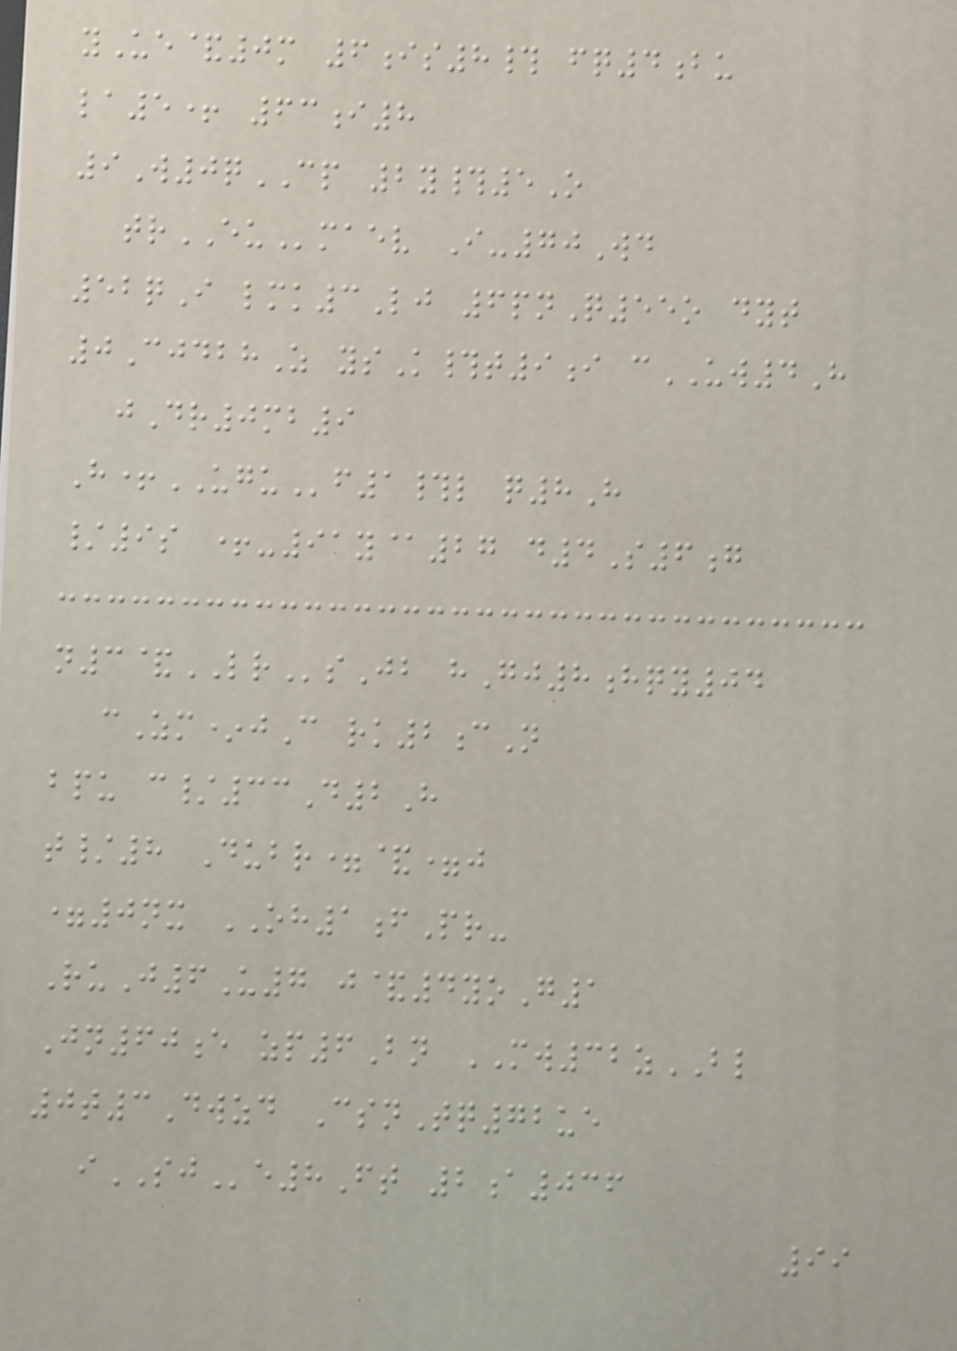yUe&0m 6is8# fq4bu
la5+ 63i8
9W0qCP 2y#5O
trEUmaev I-70Wd
52qI lmk3Lj 6pnQ55o dyt
0CjdbhZ ysK#t9i cUW4H
jDr0mb9
H+UGUf1#l q8H
/9s +-91y@27 d4S6g
n3&LRsJb hGj8hqy04
cZm*jC rk2cN
bpu c/33D2H
t/8 Dubr=&=j
=0nx OH1fPr-
RuJ6U7 j&4yoG1
Jn60e zp6Bn MW32zBL
0t3Dwzd CsnTq72ue
iSJe8Ft 2a036
99
